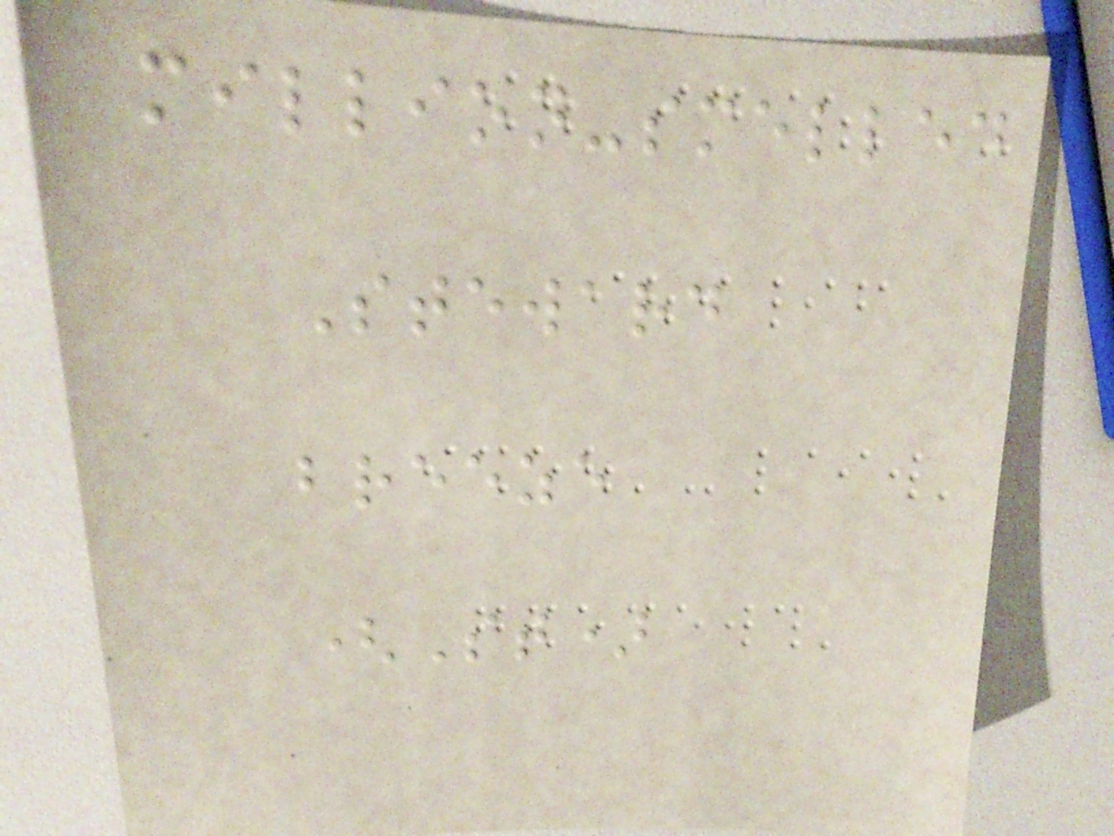million-smelled
Steward
breeze
(St)
